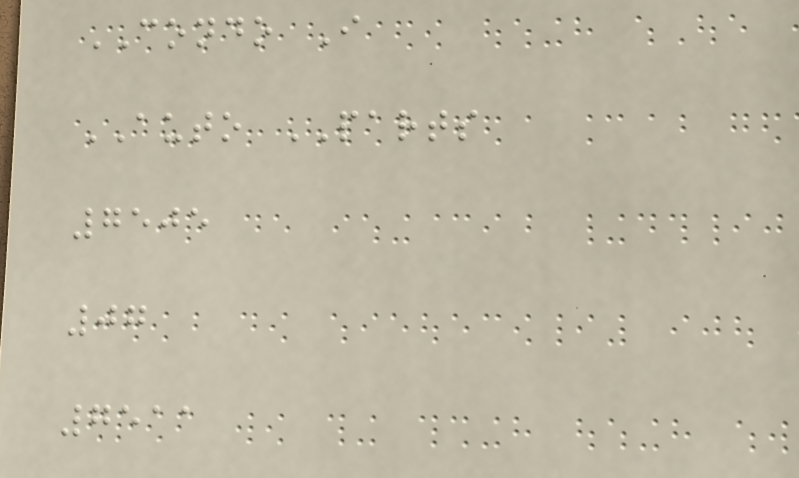CONDO I
AUTO PARTS
7505
07
7511
